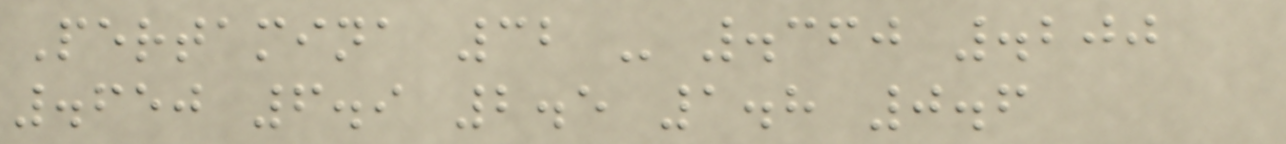Pertamina 32 - .360 .200
.650 6.9 2.5 1.8 0.6
